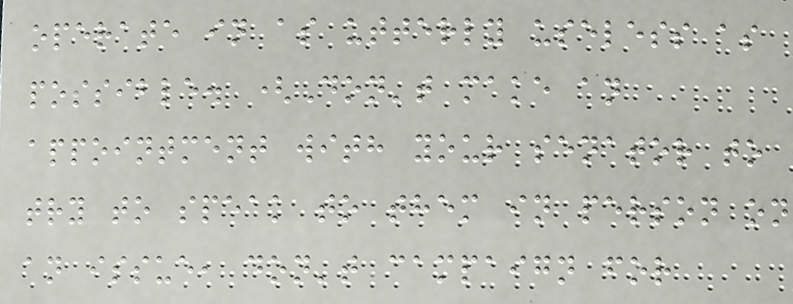operate in as utterly useless as
possible. (Don't make an
appointment with your senator to
try to speak to them in person on
an issue, don't campaign for
